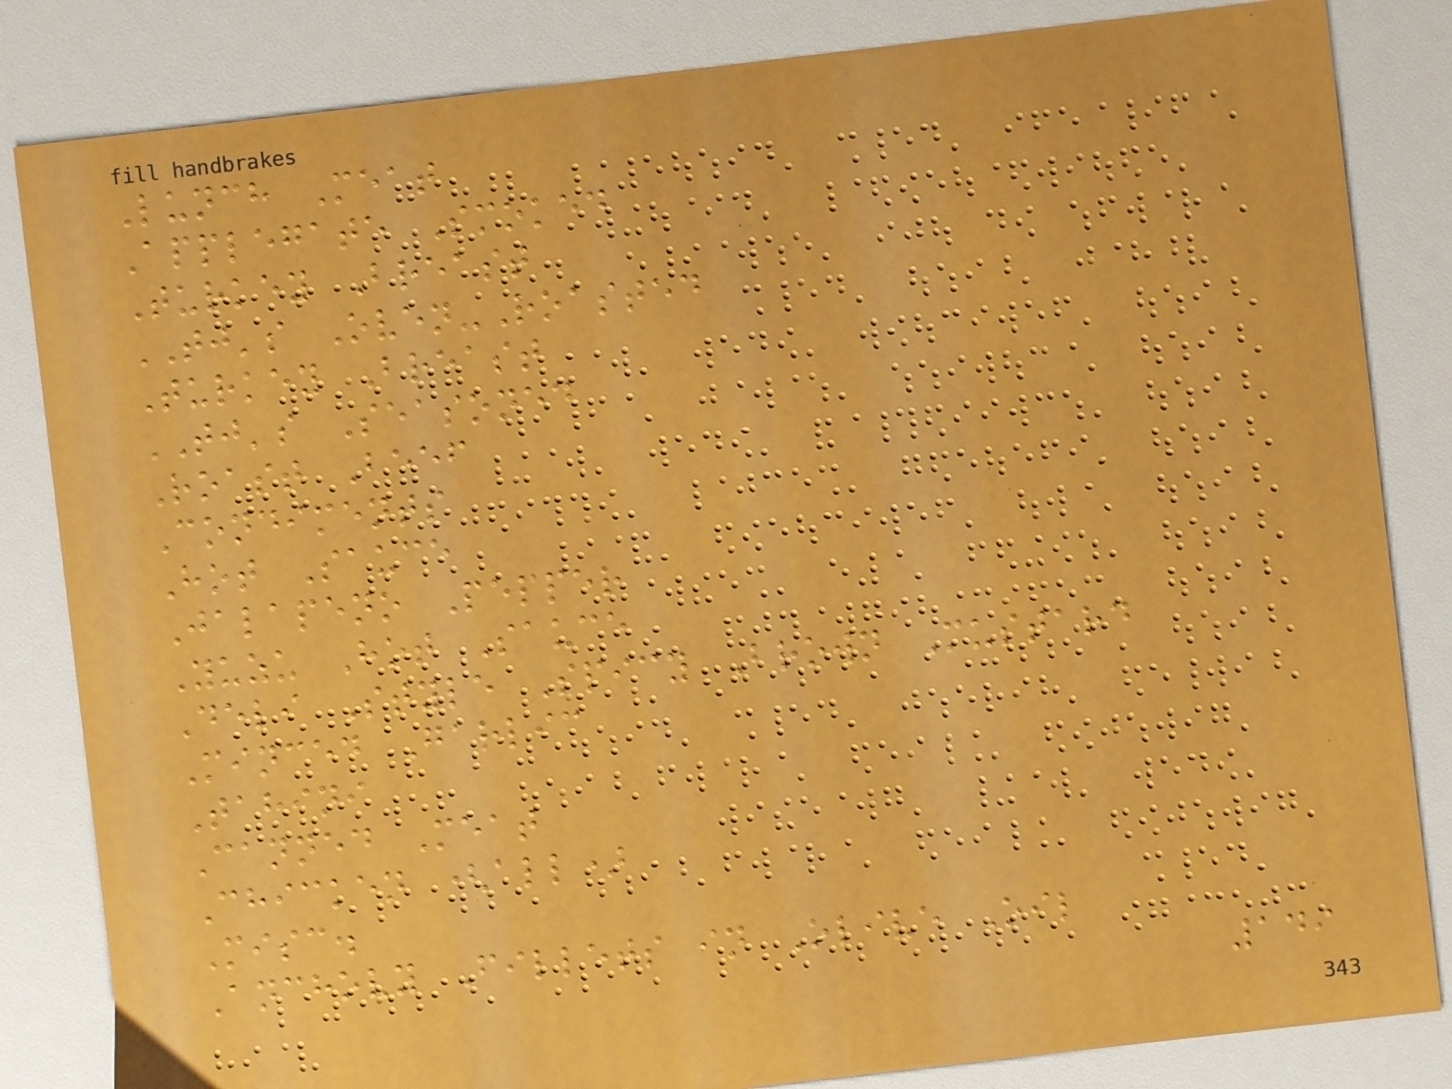Lunch Meat
Applegate Smoked
Turkey Breast
TJ's Oven-Roasted
Turkey Breast
TJ's Seasoned
Roast Beef
Condiments
Hot Sauce
Jalapeno Pepper
Yuzu Hot Sauce
Deli Style Spicy Brown Mustard
Minced Garlic
Tahini
Canned Meat
Chicken (all)
Misc.
Anchovy Fillets in Olive Oil
149
